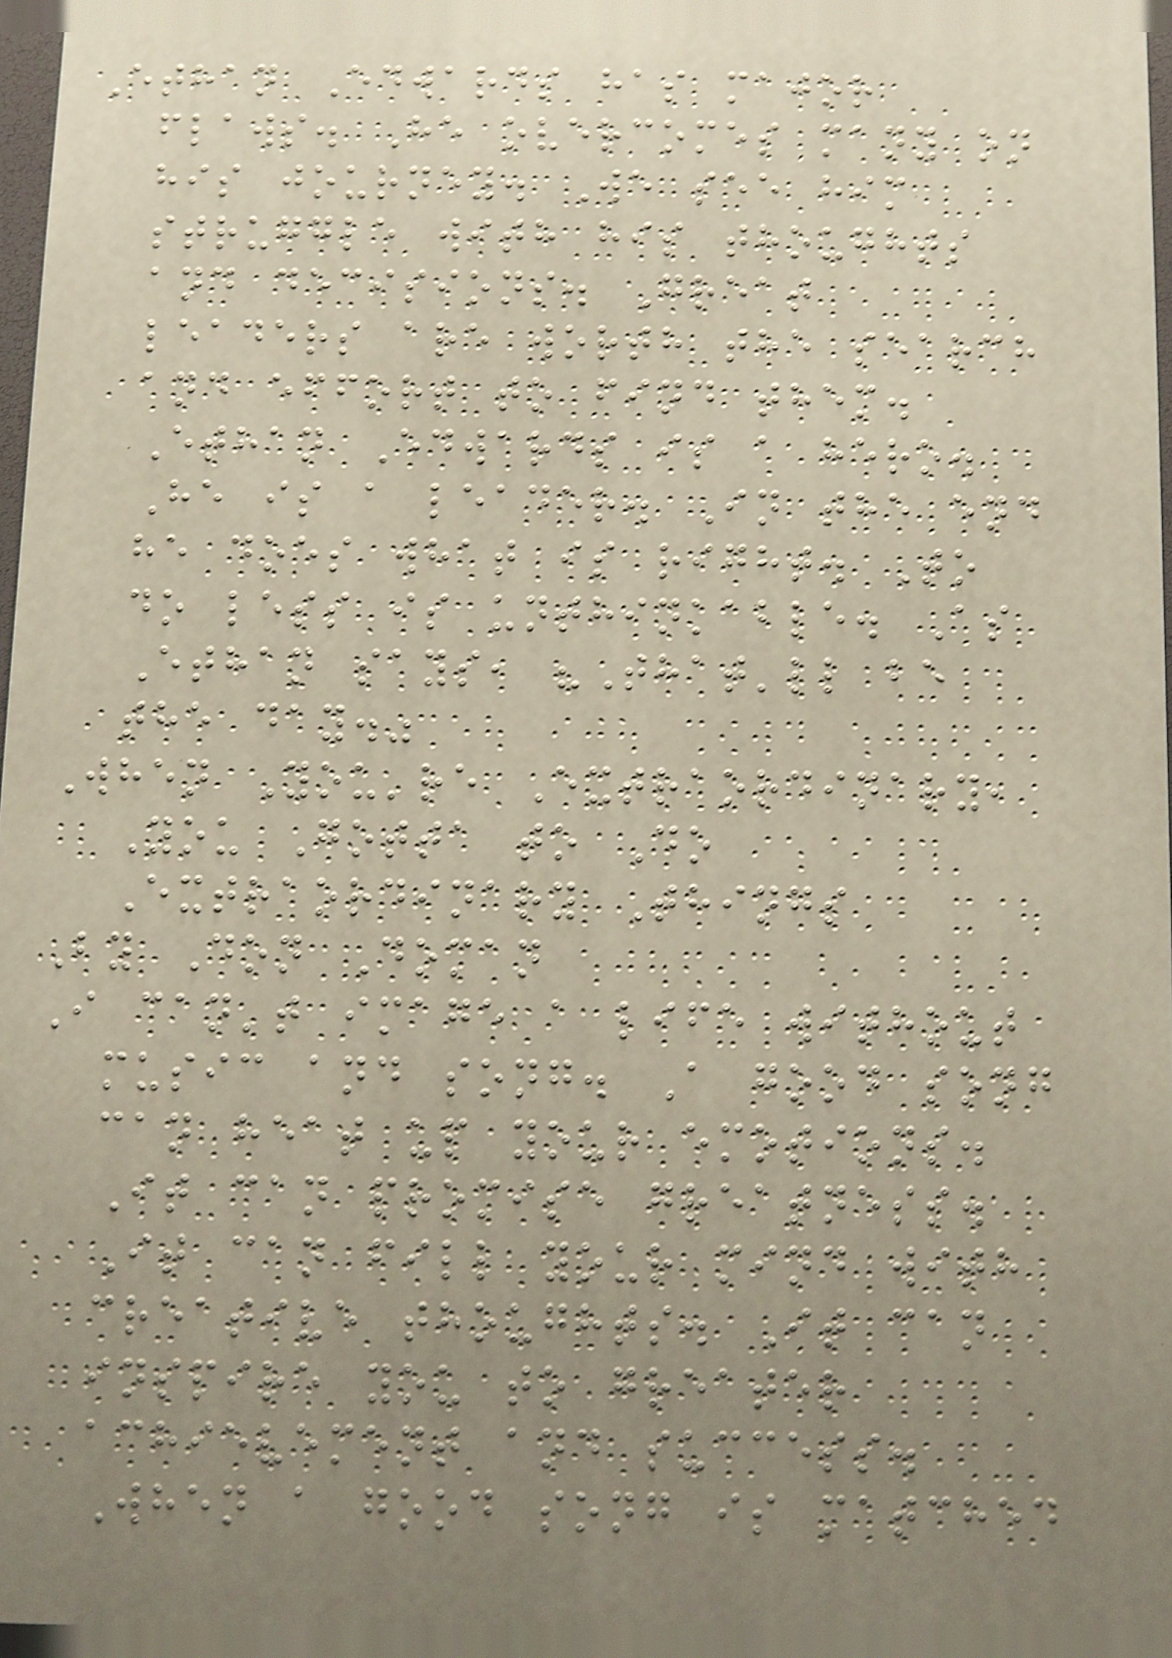Ethan Edwards has major
flaws. He overcomes many on
his journey. We see him
struggle with his thoughts
and decisions. Great
leaders are worth the search
and effort to find them.
Ethan Edwards is a hero.
He is a leader. In the end
he does what is right. To
do less is unthinkable. As
Ethan says, "That'll be
the day."
When You're Extraordinary,
You Gotta to Do
Extraordinary Things
By Don Doman
I can't image a life without
music and song. A good song
can heat up your emotions.
It can promise greatness.
It can fill your mind with
creative thoughts. It can
inspire you to greater
achievement and success.
When a good song is matched
